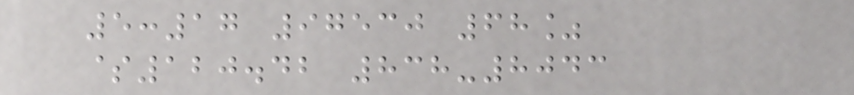5:17 97530 68%
$120.42 838-8043
